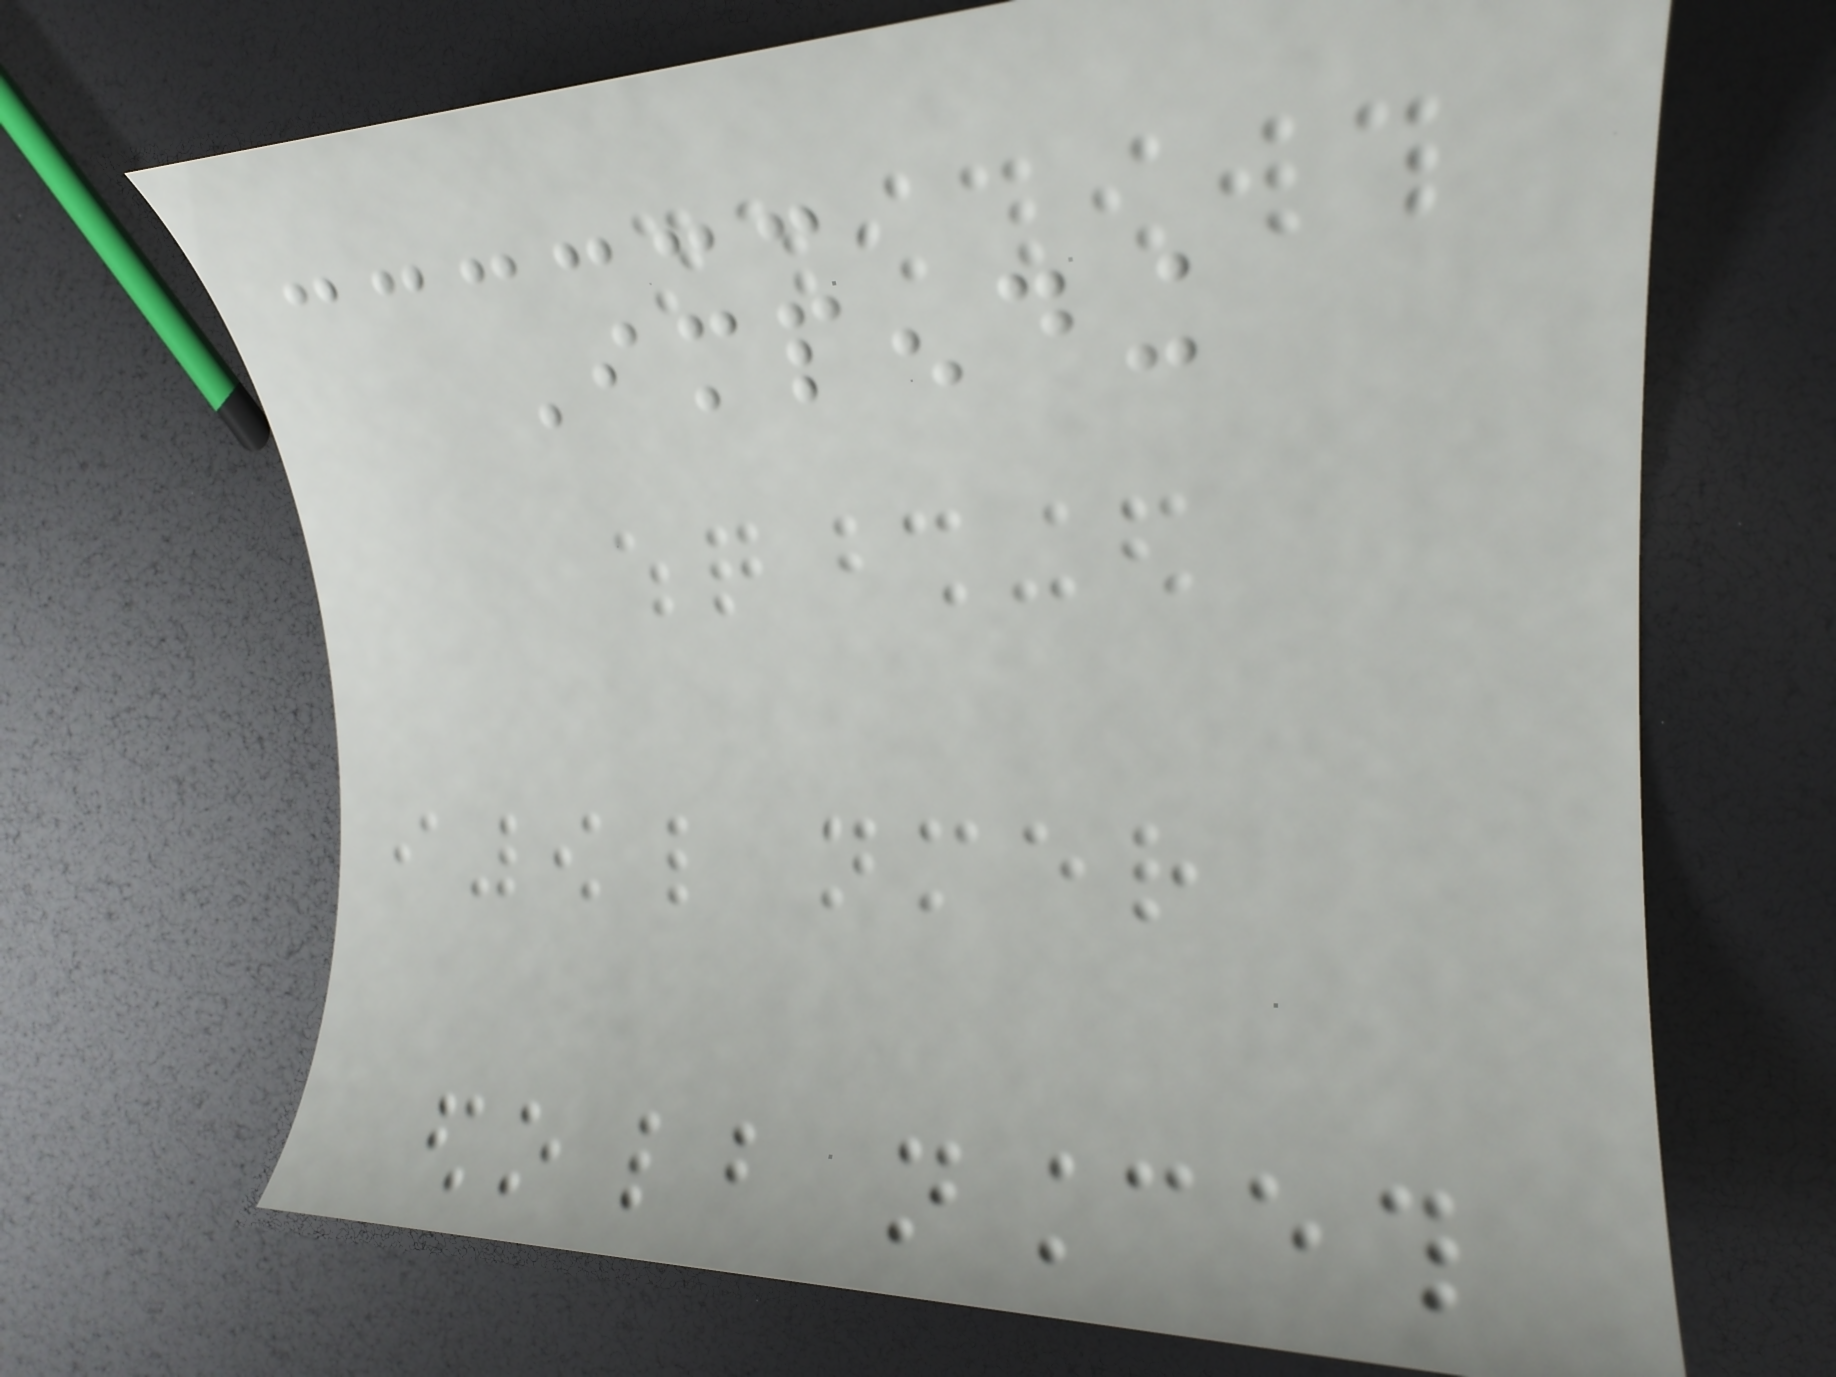Impending
